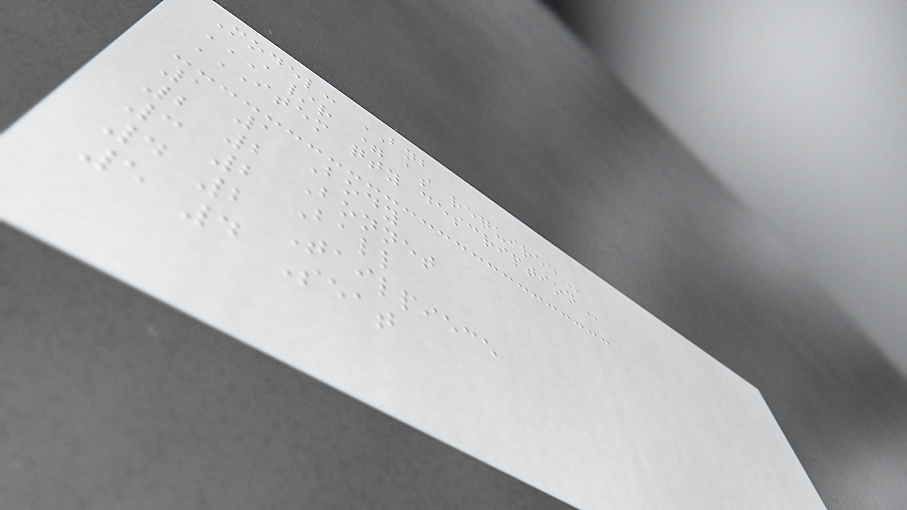Model: BNB
A/R = AS REQUIRED
ITEM QTY DESCRIPTION
1 1 Body
2 2 Bonnet
3 2 Ball
4 2 Tailpiece
5 4 Seat
